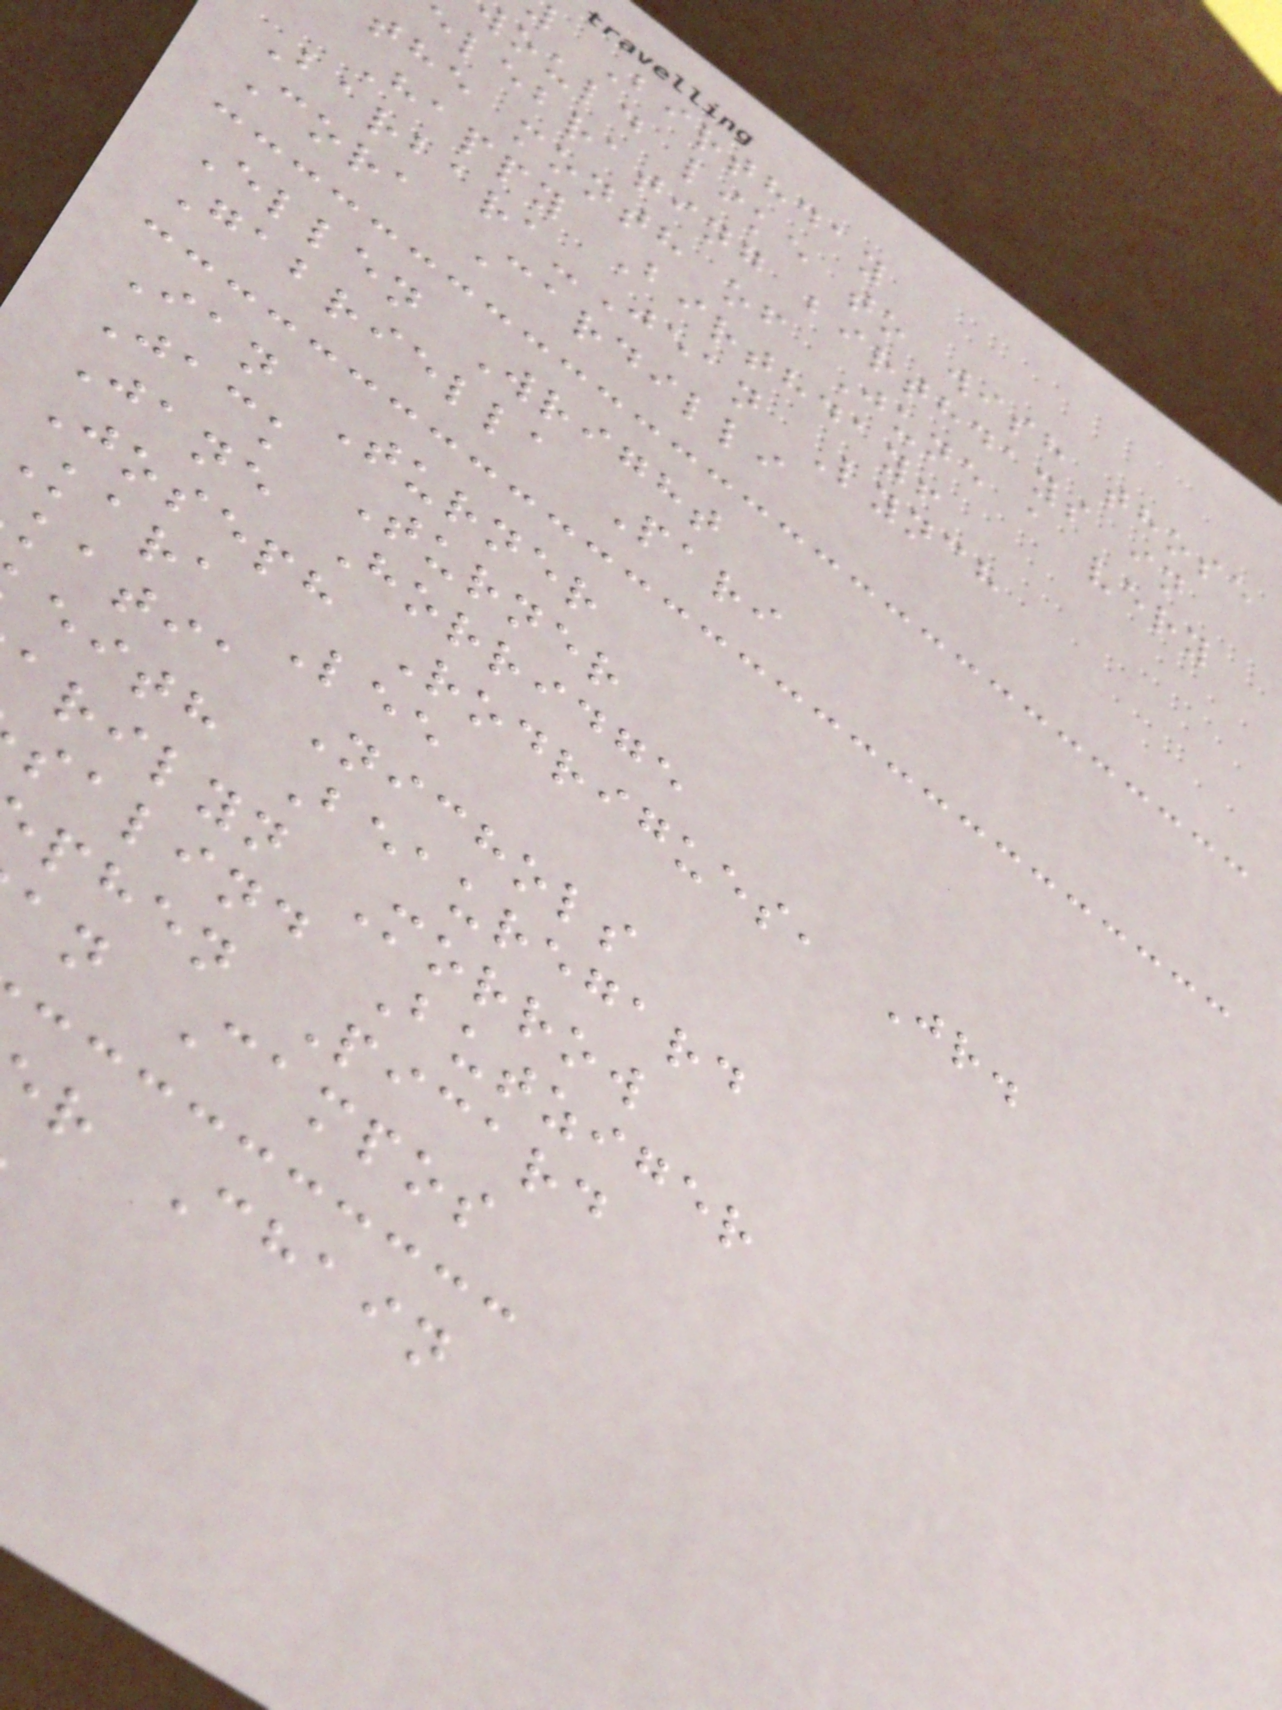Birthday
ould like to wish those
elebrating birthdays in
the month of June a very
Happy Birthday!
Barbara-Jean Lynch
Cora Cardilli
Ellen Wright
Gabriella Pari
Ian Turner
Jack Turner
Jane Horridge
Joseph Rodrigues, Jr.
kara Lee
katia Nichols
eith Beauregard
arilyn Morrow
salind Butziger
phen Picard
an Campos
r Chain
